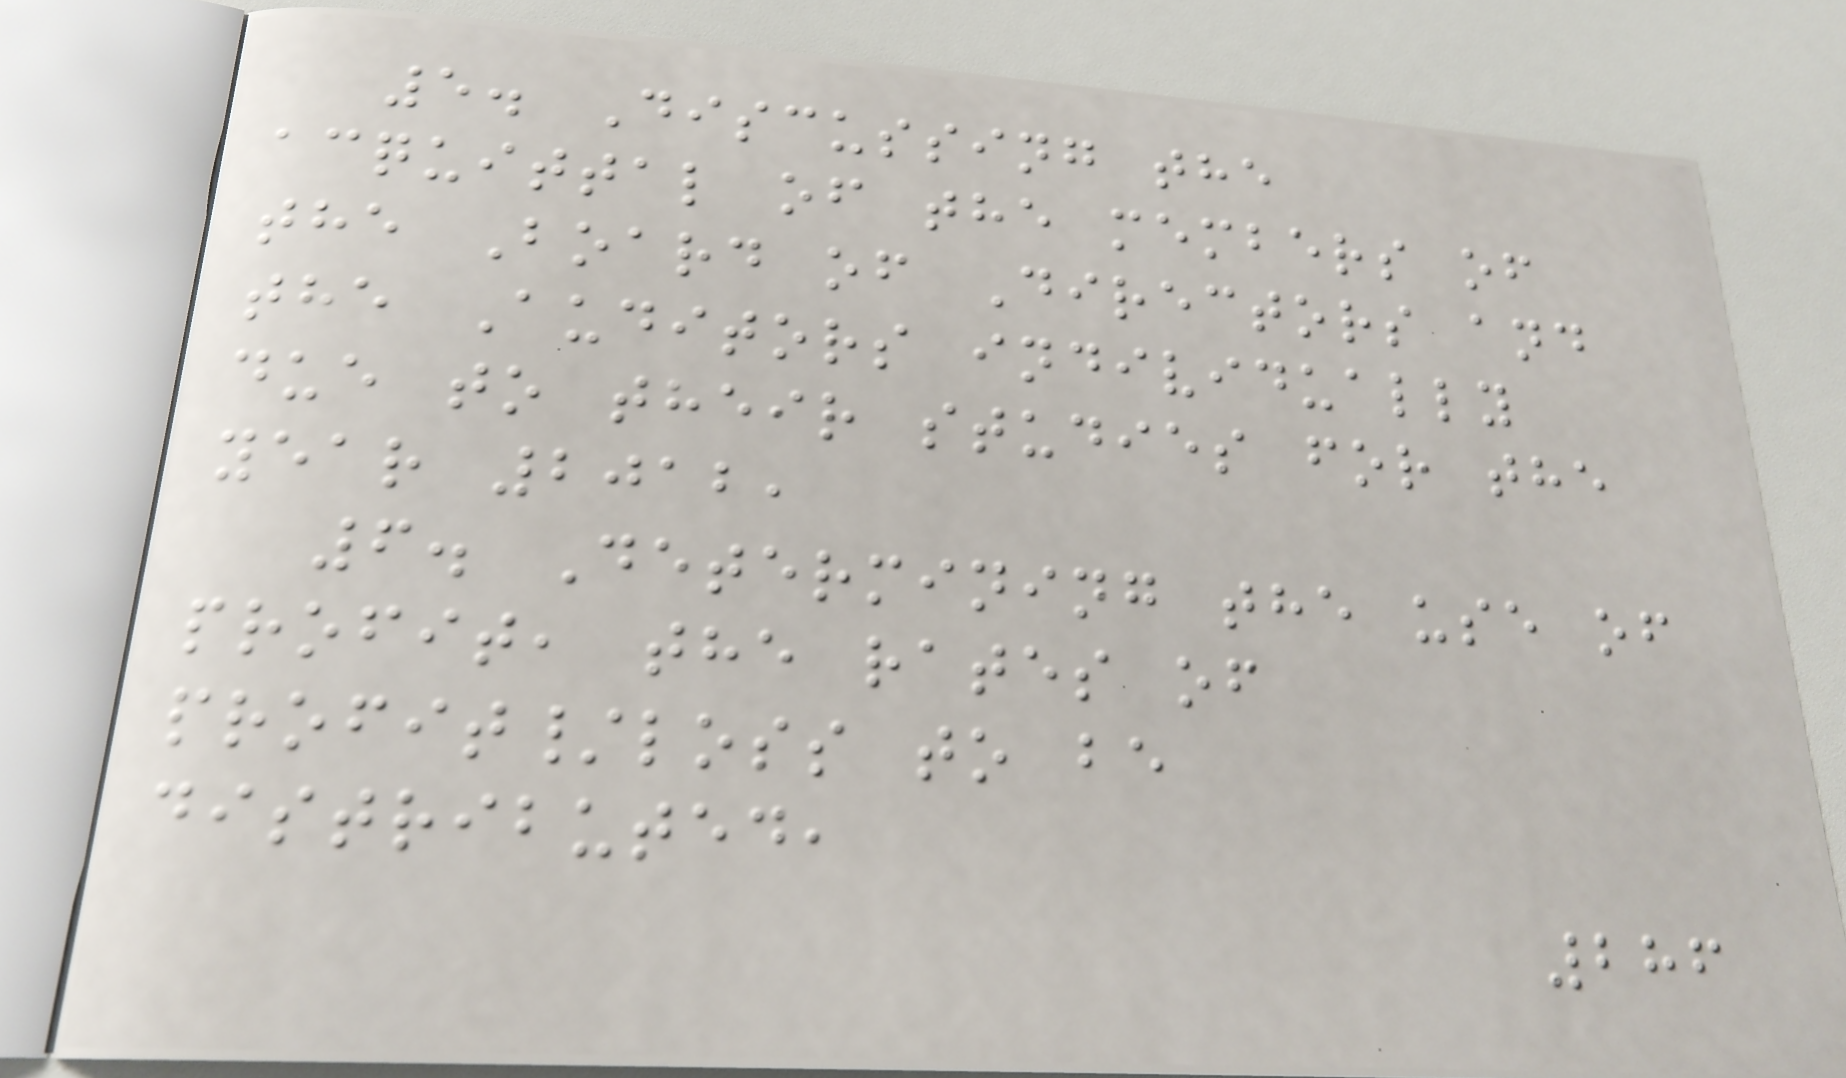5. Discussing the
acquittal of the members of
the Board of Directors and
the Auditors individually
due to their studies for the
year 2012,
6. Determining the use of
profit, the rates of
profit/loss to be
distributed,
286
